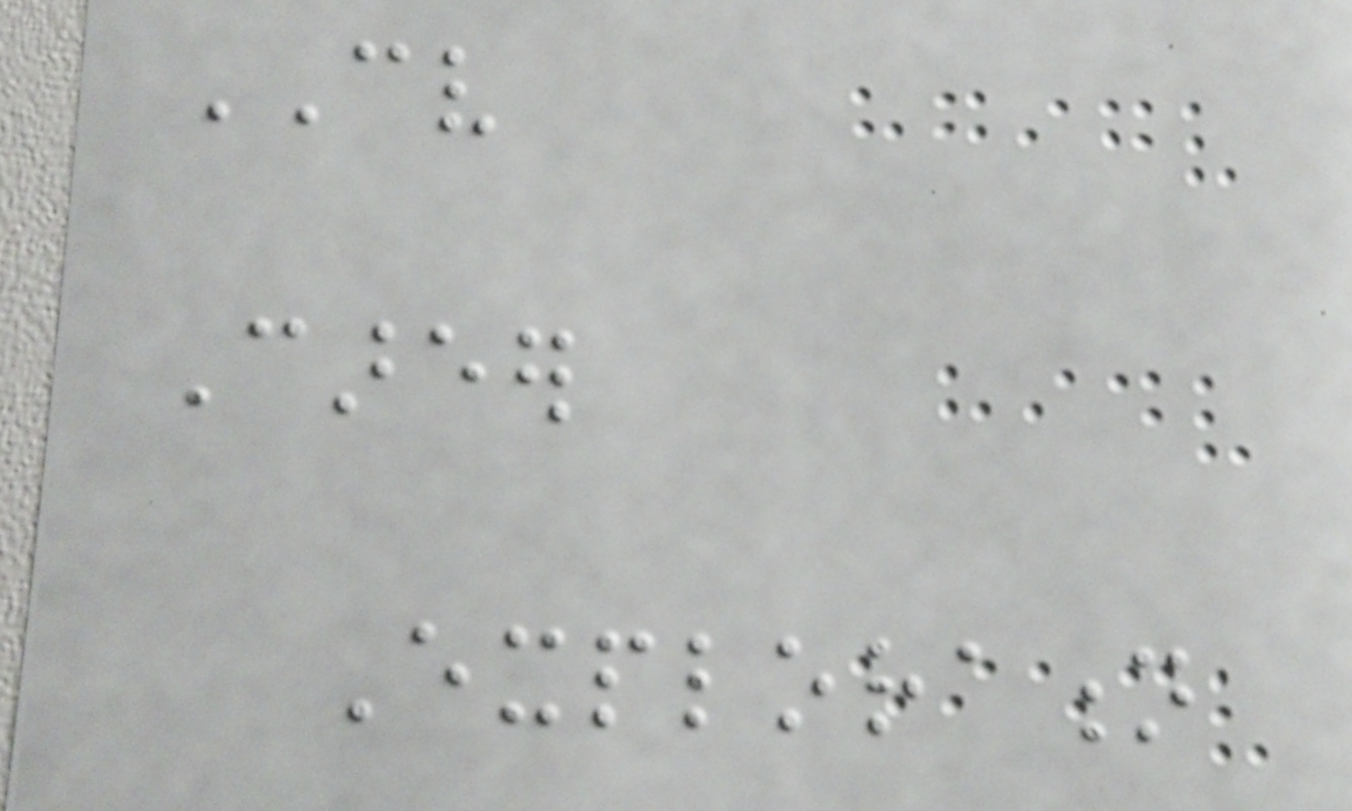CV
Career
Exploration
